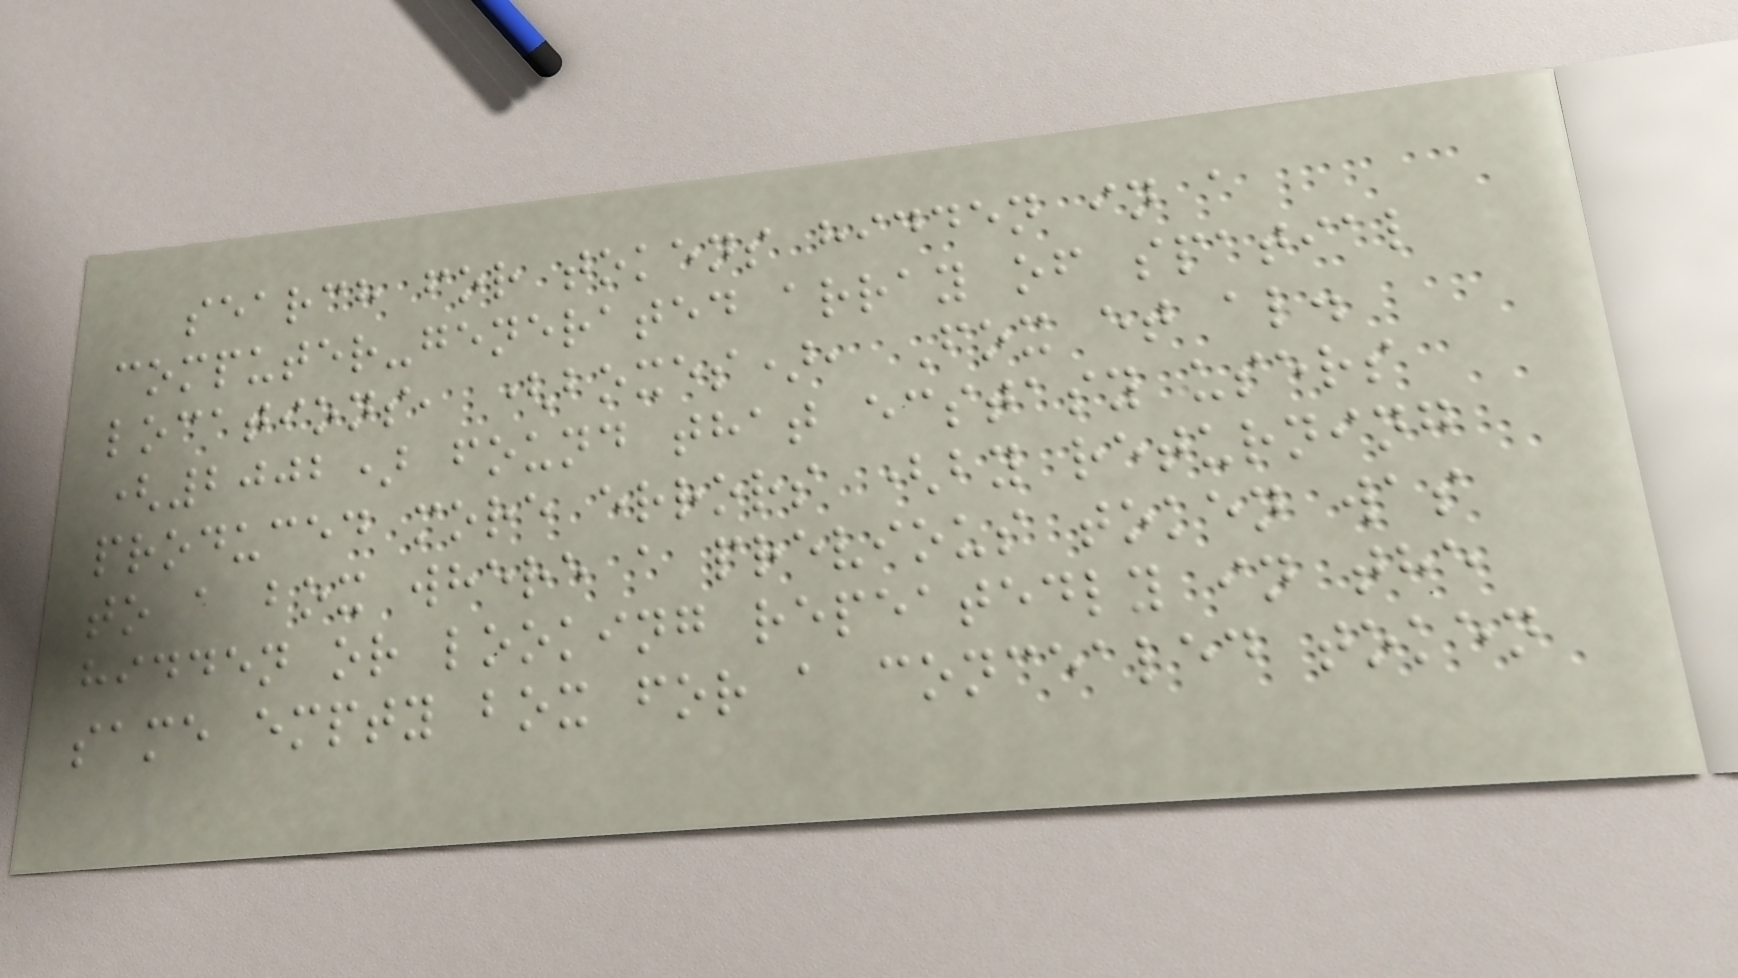search for tokens hidden in a
computer-generated array of spatial
locations, (boxes), Fox et al.
(2002) found that ecstasy users
produced more errors (by returning
to a box where a previous token was
hidden or looking repeatedly in the
same empty box for a concealed token
